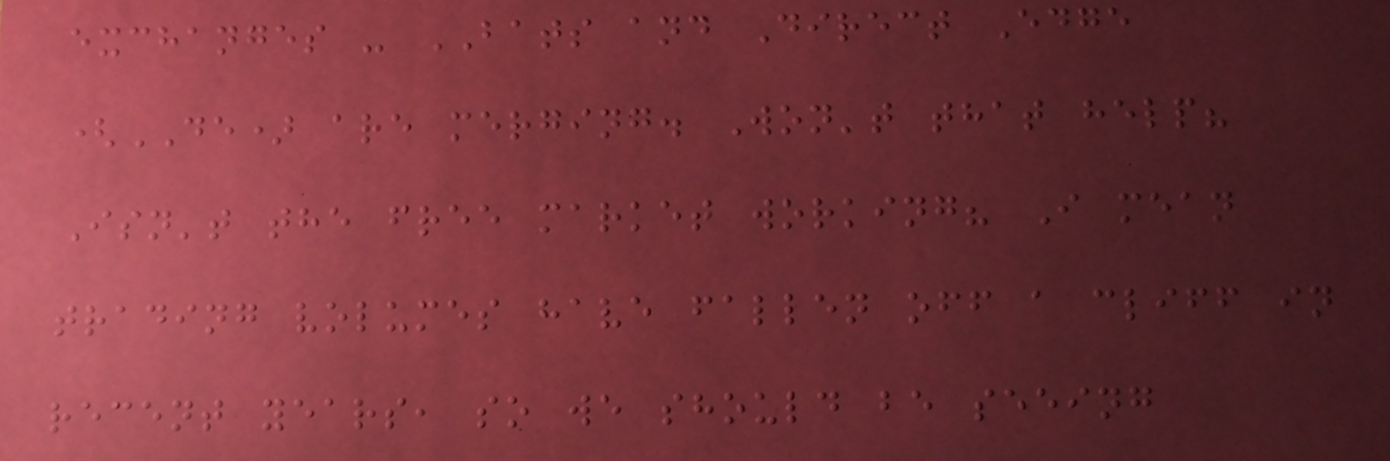exchanges - BATS and Direct Edge
(DE) are merging. Won't that help?
Isn't the free market working? I mean
trading volumes have fallen off a cliff in
recent years, so we should be seeing
